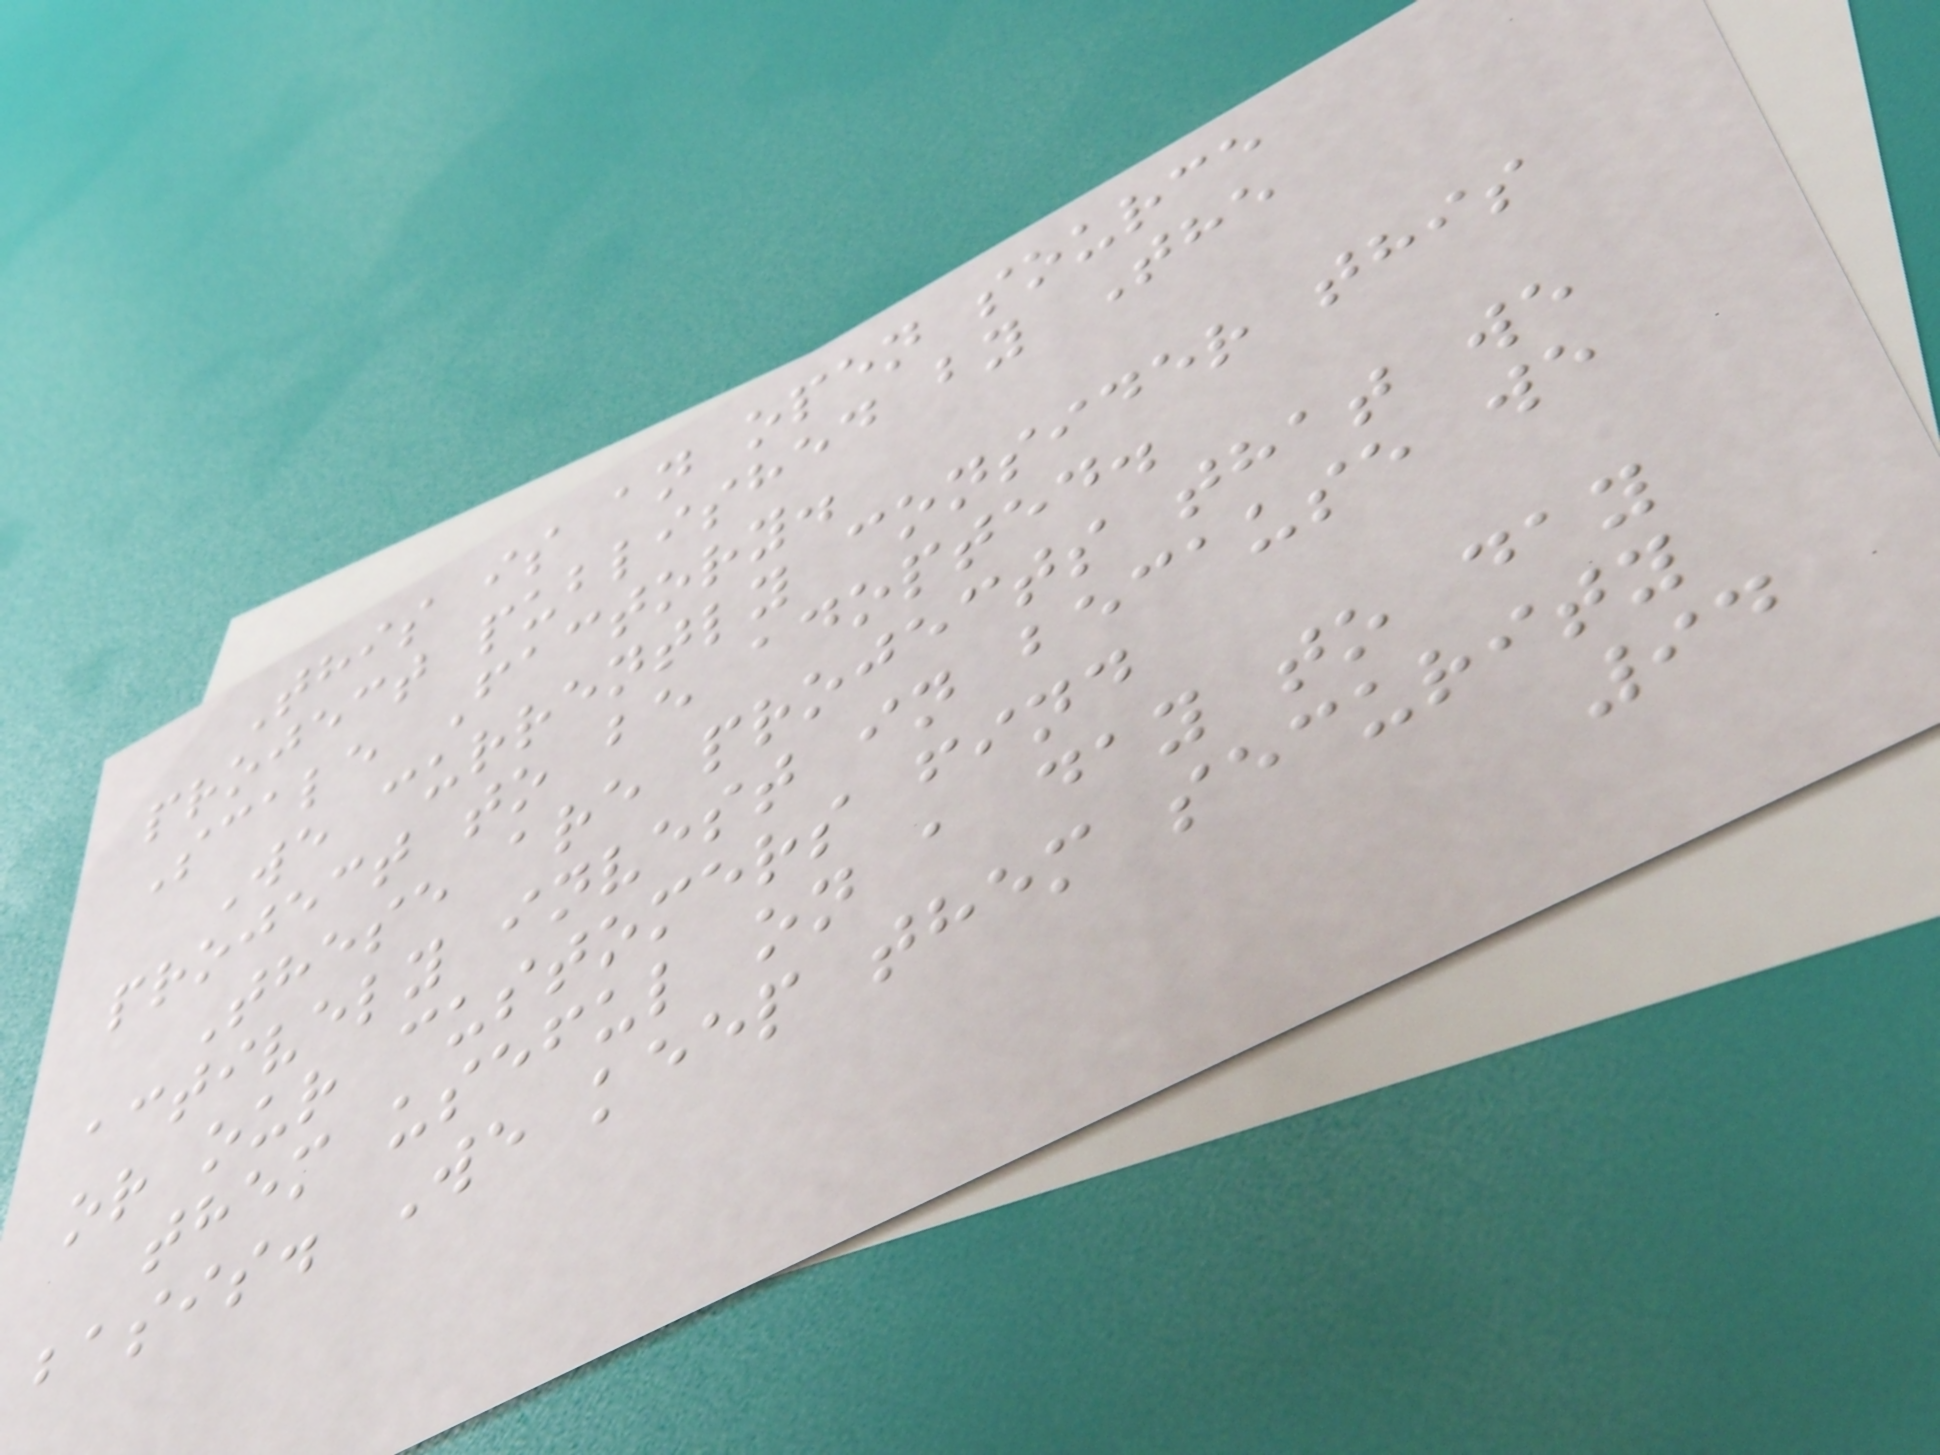This is an open source
project published by The
Scale Factory.
We currently consider this
project to be adopted.
These are projects that we
actively invest in because we
or our customers find
them useful on a day to day
basis. We keep them security
94
